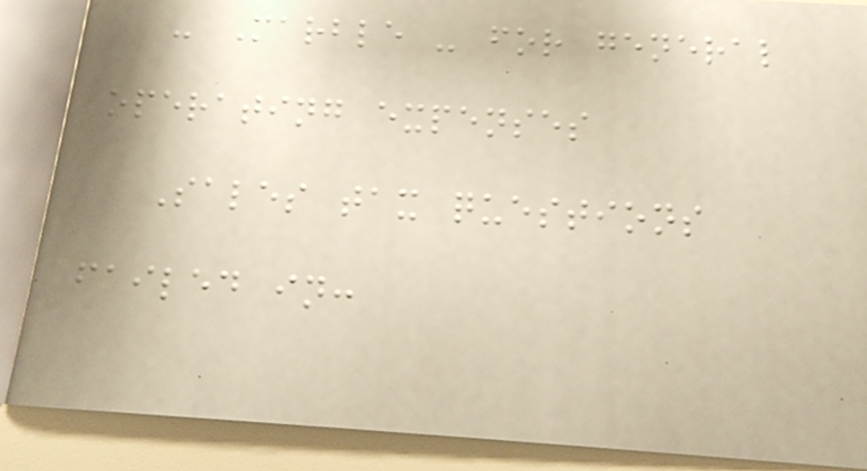- Marble - for general
operating expenses
Sales tax questions
failed in:
